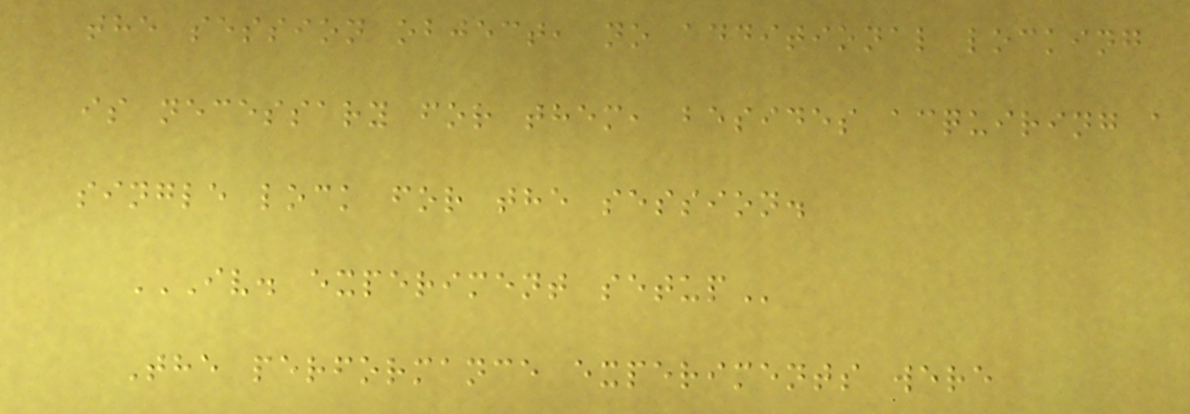the session object, no additional locking
is necessary for them, besides acquiring a
single lock for the session.
IV. EXPERIMENT SETUP
The performance experiments were
